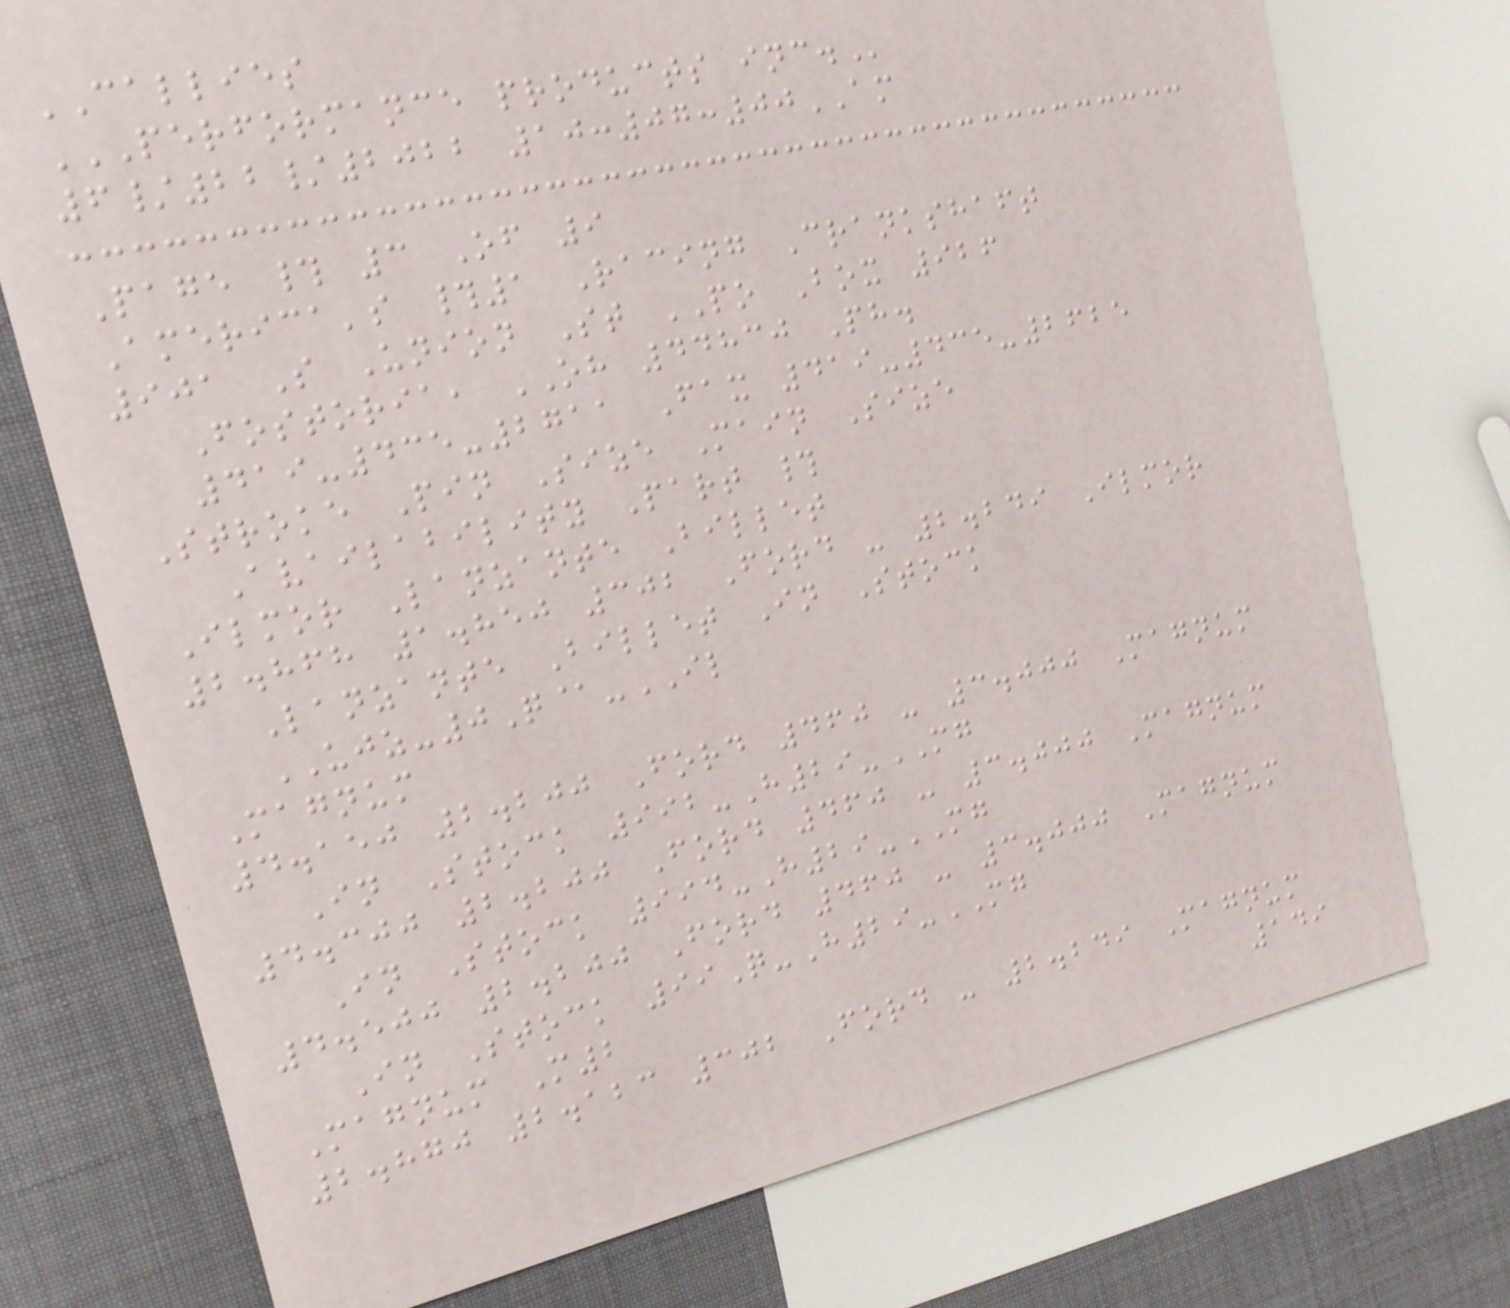CALLIES
PERFORMANCE PRODUCTS INC.
6/22/2022 10:07:00AM
Page # 3 Of 9
America's #1 Racing Crankshaft
901 S Union St PO Box 926
Fostoria, OH 44830 Ph.
419-435-2711 Fax 419-435-2625
Stroke Pin Size Main Size
Availability Part #
Ilmor Lanzante Billet
2.868 1.850 302 Ford - 2.249 Ilmor
Lanzante Billet In Stock
UJZ-0Q@-IL
Magnum
4.150 2.200 Ford 460 - 3.000 Magnum
In Stock 992-H29-MG
4.300 2.200 Ford 460 - 3.000 Magnum
In Stock 994-H29-MG
4.500 2.200 Ford 460 - 3.000 Magnum
In Stock 99Q-H29-MG
Magnum M2
2.870 2.123 302 Ford - 2.249 Magnum
149
